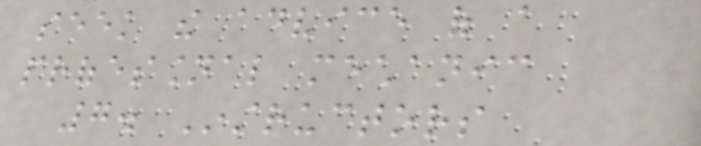seek the advice of a
professional mechanic
7. Instructors
